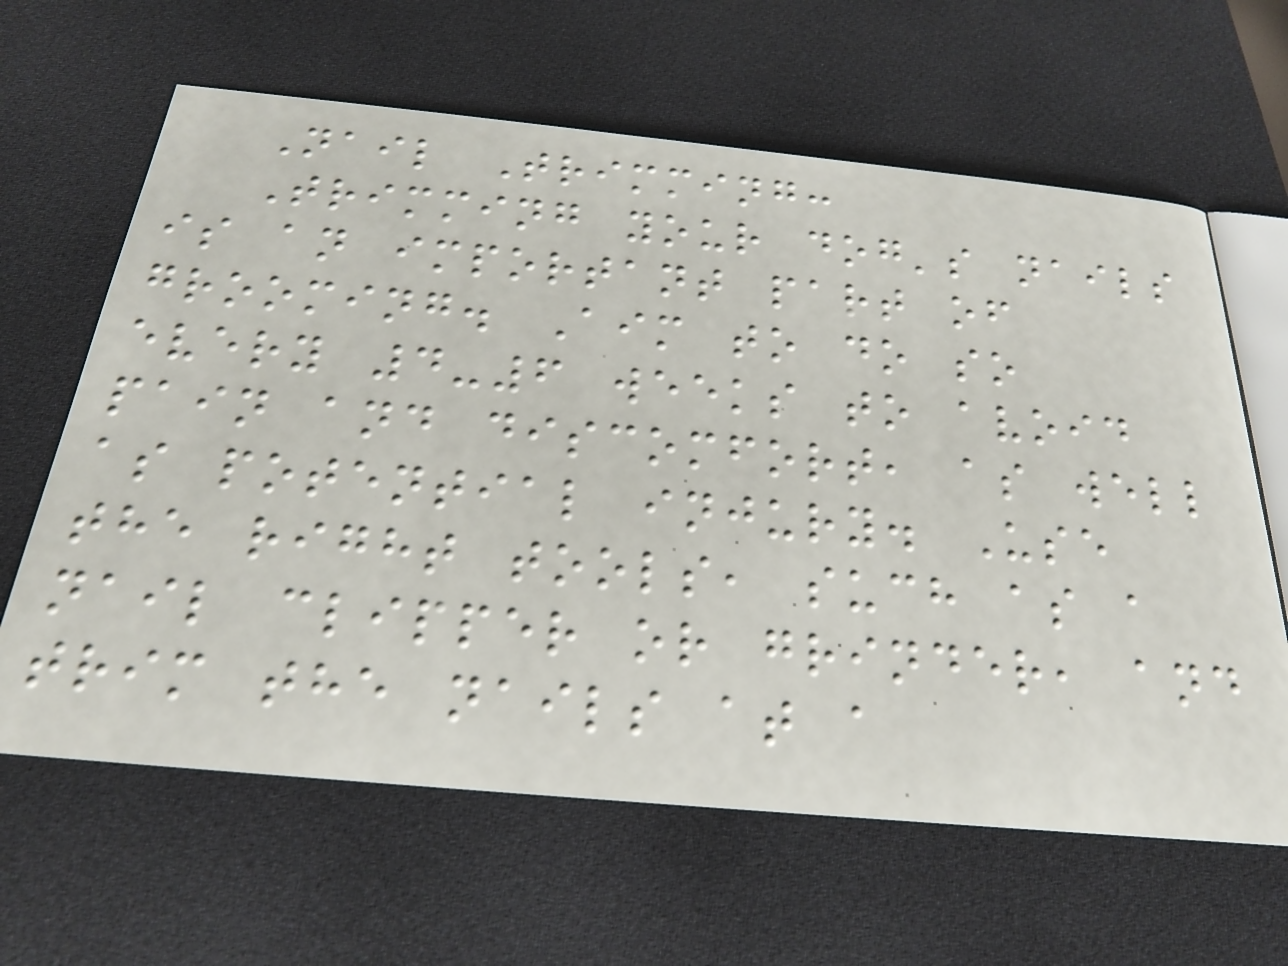Nail Trimming:
Trimming your dog's nails
is an important part of
grooming. Aim to do so
every 4-6 weeks to avoid
pain and discomfort, as well
as potential injury. Use
the right tools, such as a
nail clipper or grinder, and
trim the nails at a
